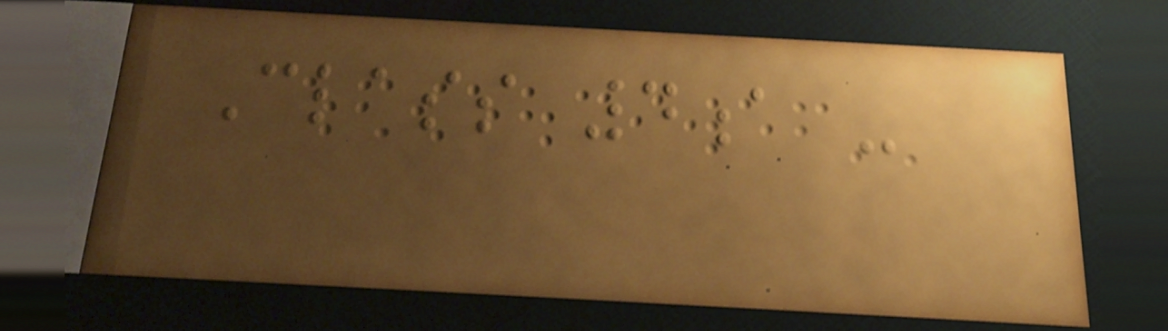Class 4a -
